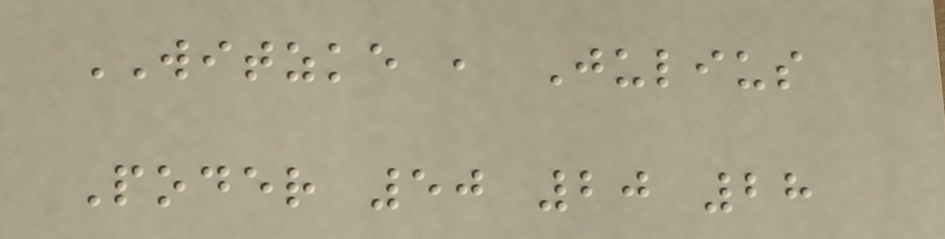WITZKE , Julius
Poder 50 20 28
